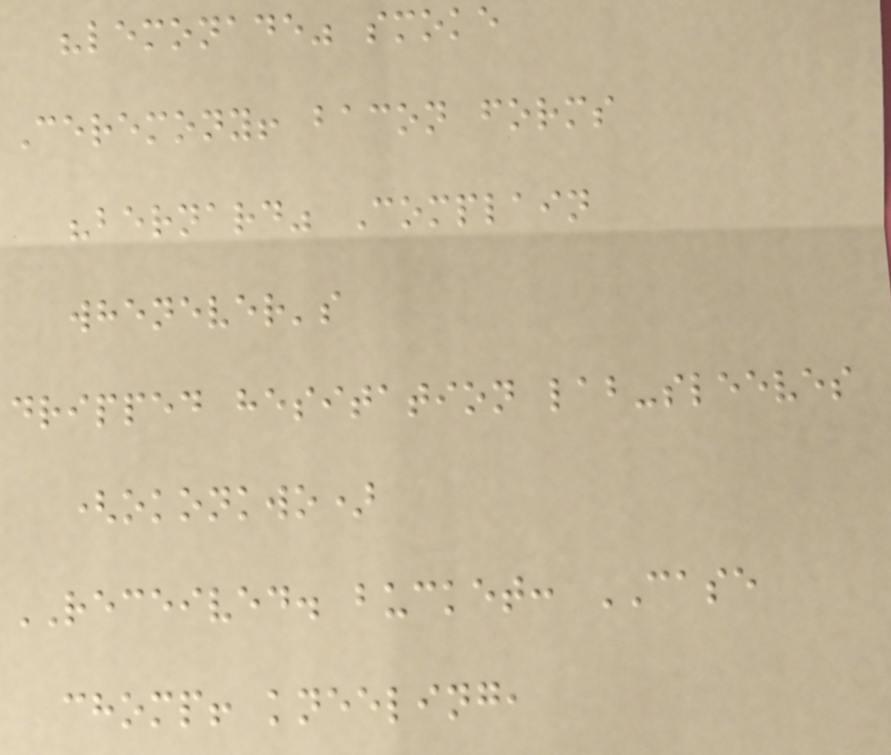"lemonade" smoke
Ceremony! bacon forms
"bernard" Complain
whenever's
dripped hesitation lab-sleeves
(okonkwo)
RECEIVED. bucket: CASE
chomp! kneeling,
